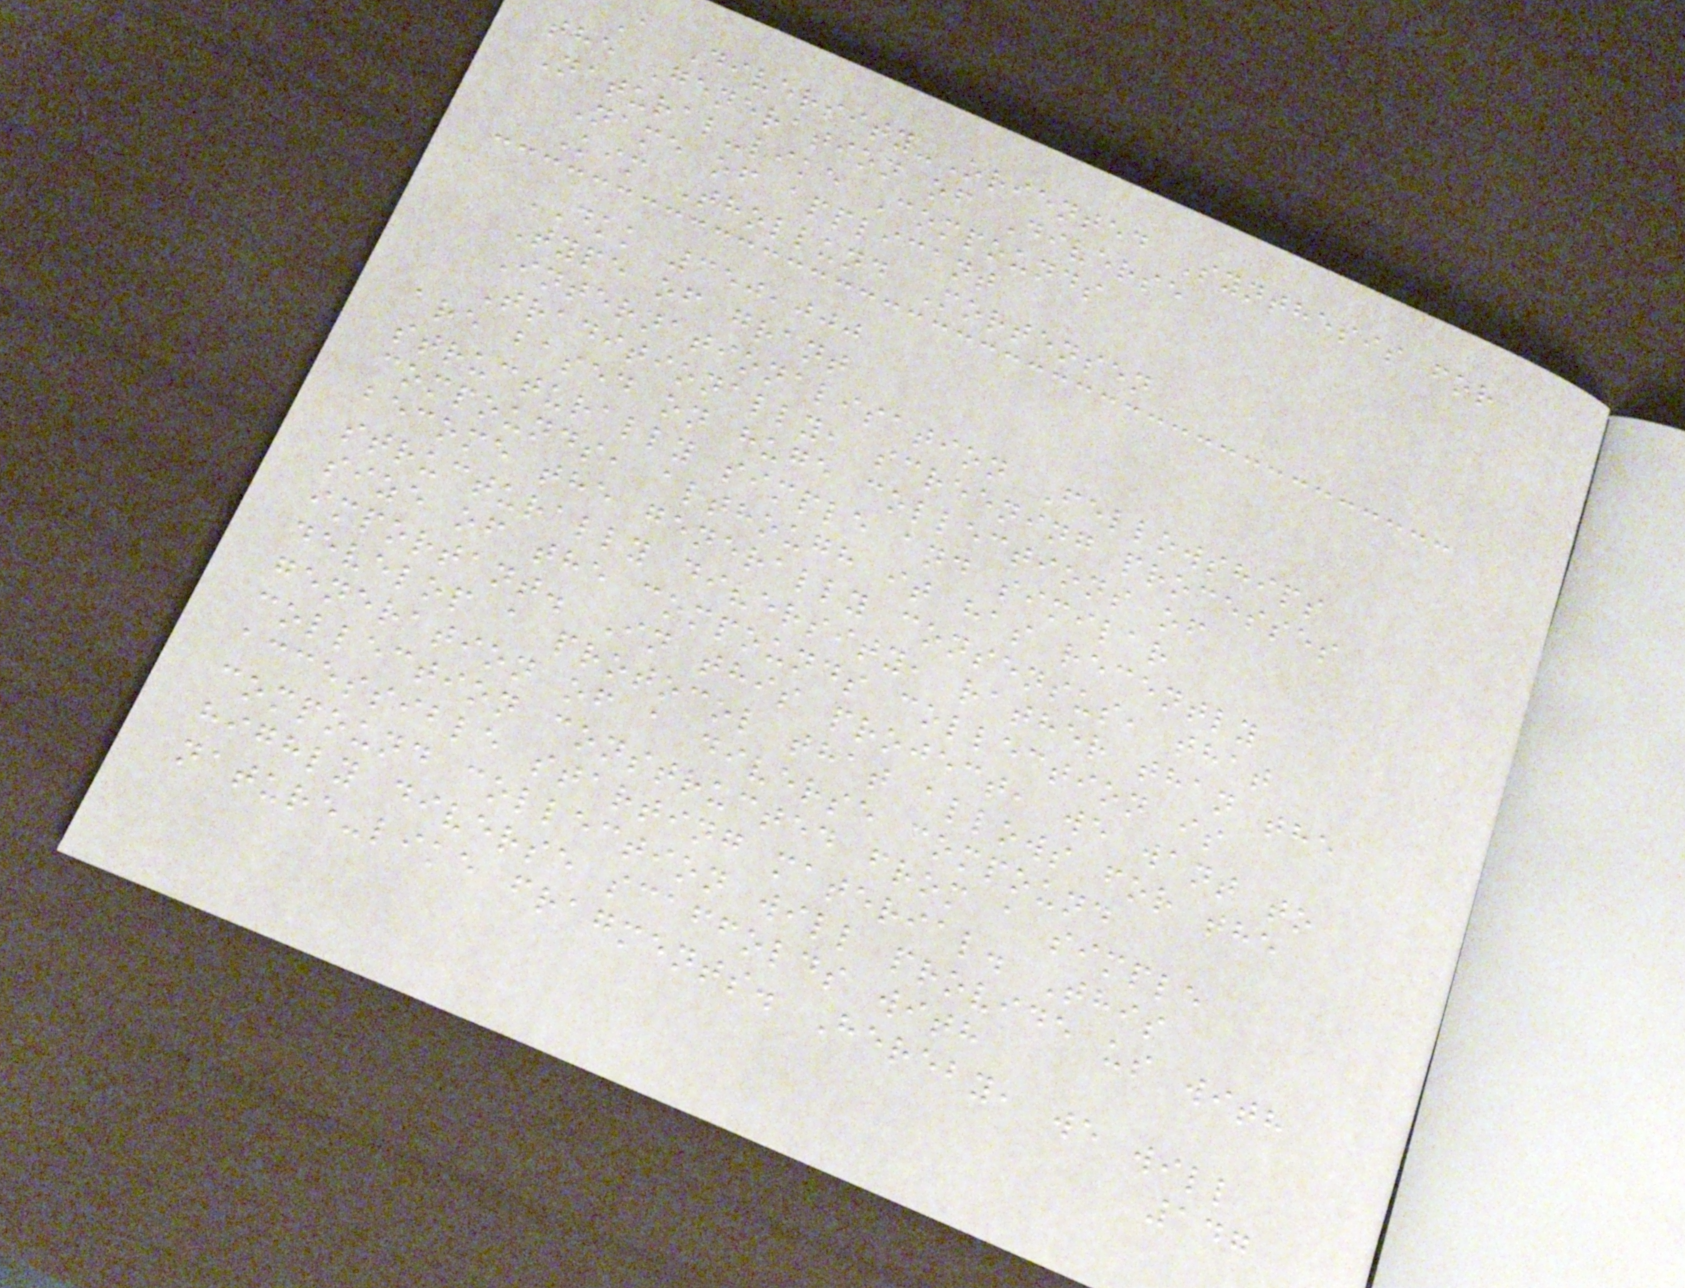A Diversity-Oriented Synthesis for
the Generation of Diverse
Natural-like Compounds
Name of applicant
Kim Thollund Mortensen
DKK 350,000
Type of grant
Internationalisation Fellowships
Traditionally, screening processes
are based on huge collections of
structurally simple and similar
compounds, although it has recently
become the generally consensus, that
structurally diversity, rather than the
size of the compounds collection is
important. In this project, we want to
develop a protocol that allows for the
generation of a diverse compound
collection constructed from a simple
accessible starting material. This
compound collection will provide us with
highly diverse scaffolds with
nature-like fragments. Hereby, we will
147
